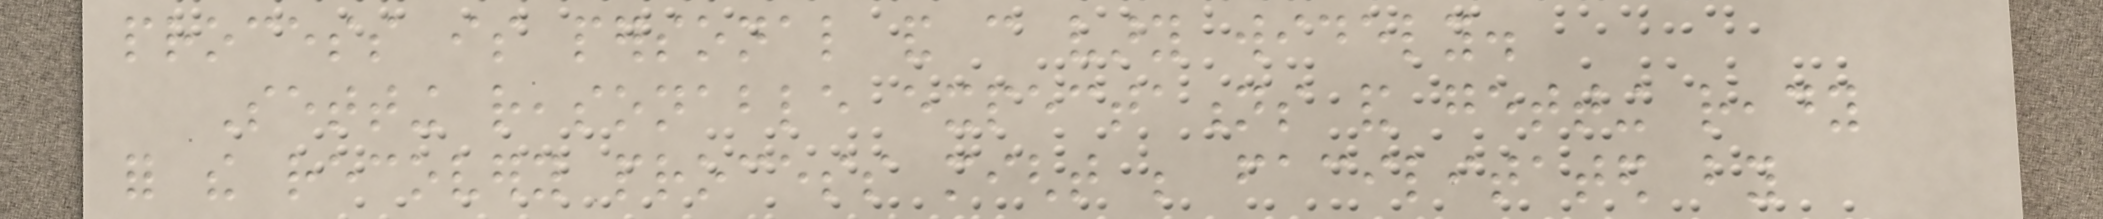process is personal and can vary widely.
Setting reasonable expectations and getting ready
for the recovery process might be facilitated by
